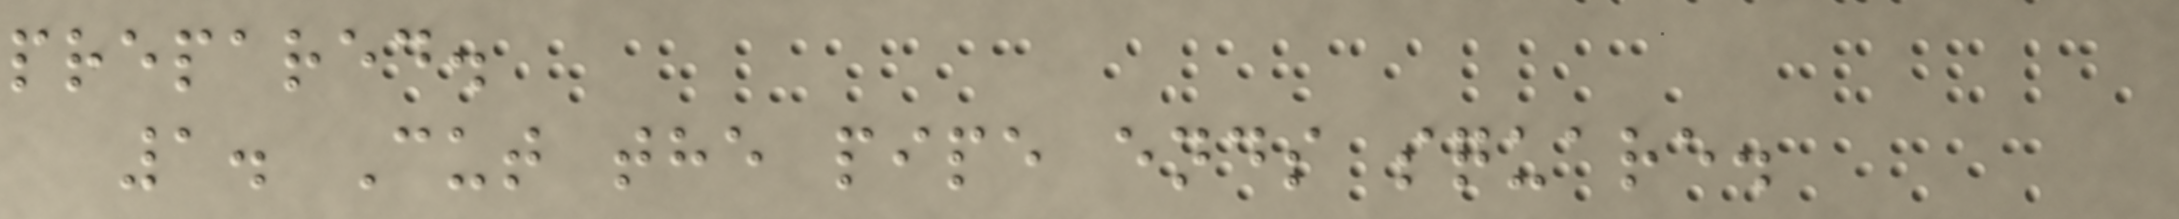prepared.
1. Cut the pipe ends square.
